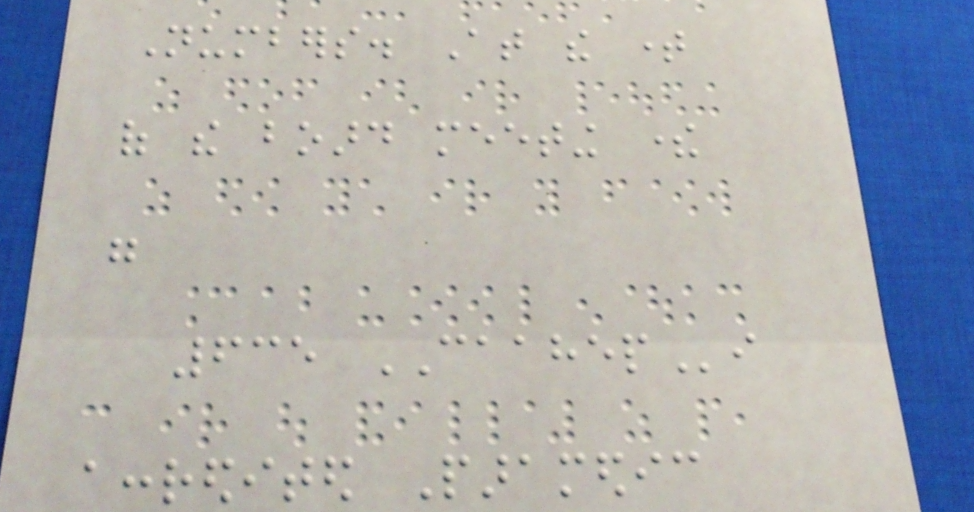Numbers. At the time
of the board meeting there
were
635 CAAHEPi
accredited Paramedic
